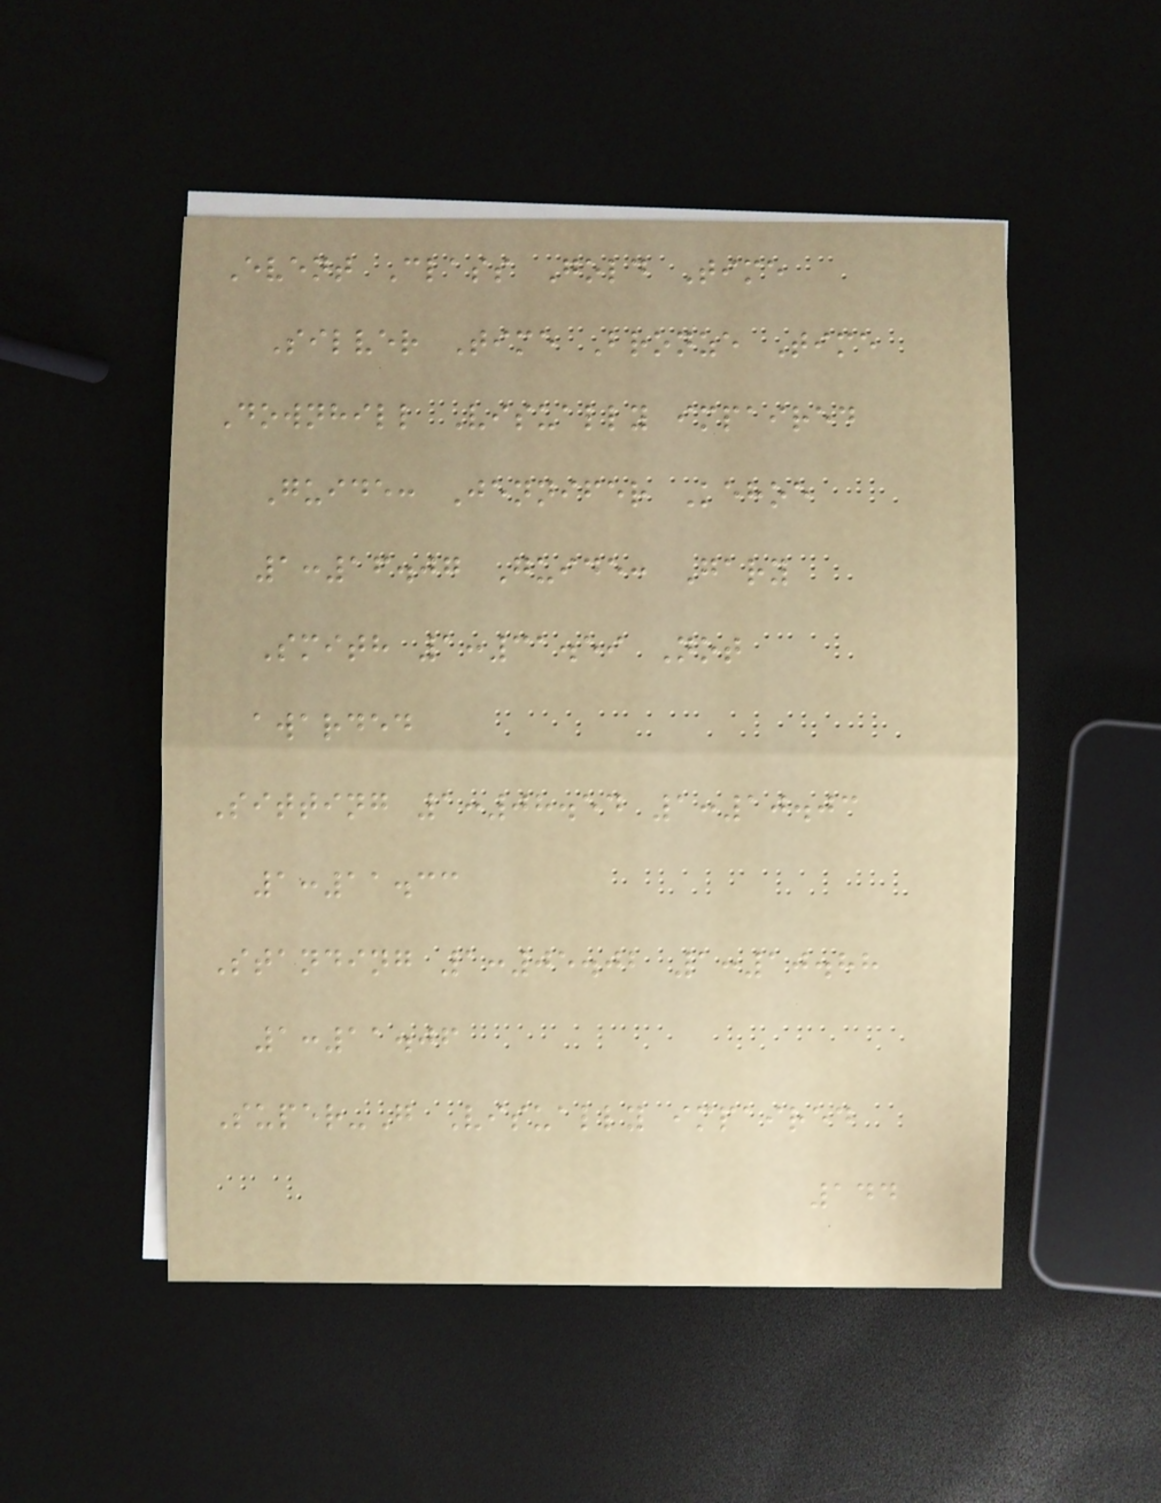Event Class Gold Time
Silver Time Bronze Time
Downhill Visually impaired
Guide: Jennifer Kehoe
1:16.07 Guide: Gary
Smith 1:31.59 Not
awarded
Sitting 1:08.54 1:10.03
1:11.33
Standing 1:05.02 1:10.88
1:11.06
Super-G Visually impaired
144
